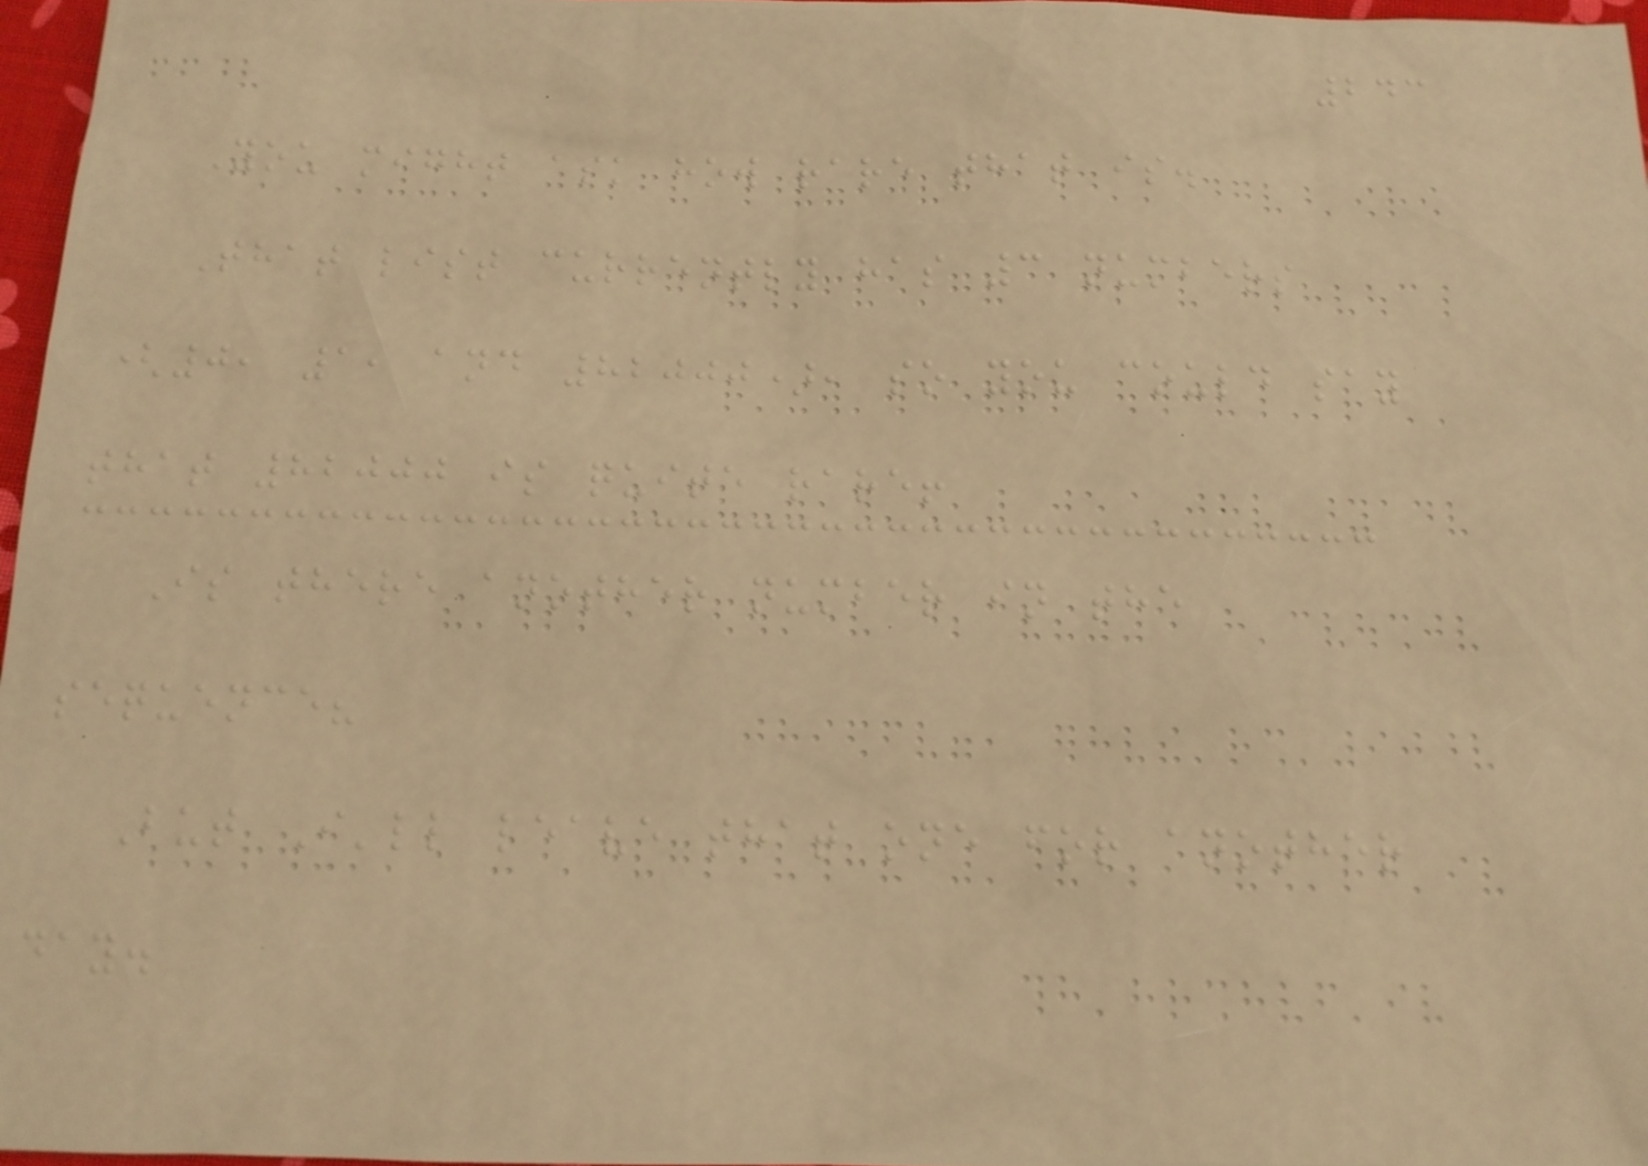243
You might ask how rare that is.
That list currently has 3 numbers
(0, 1, and 82000), so you could say
that 82000 is quite rare!
Is there another number in the
sequence?
But I'll leave that one for another
day.
